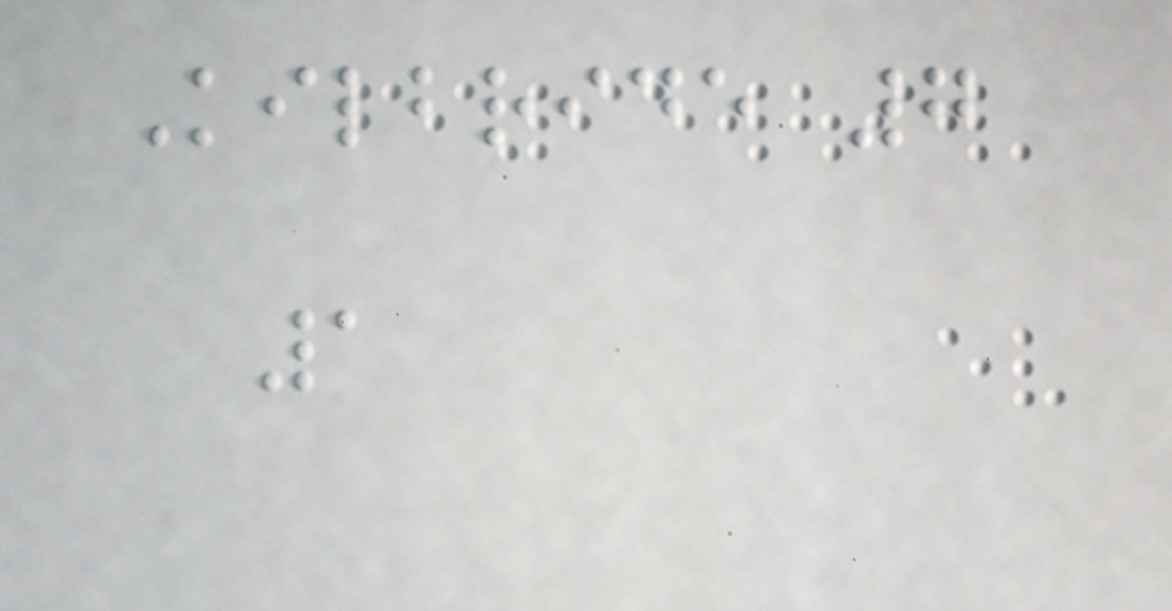Kilbride 7
1
